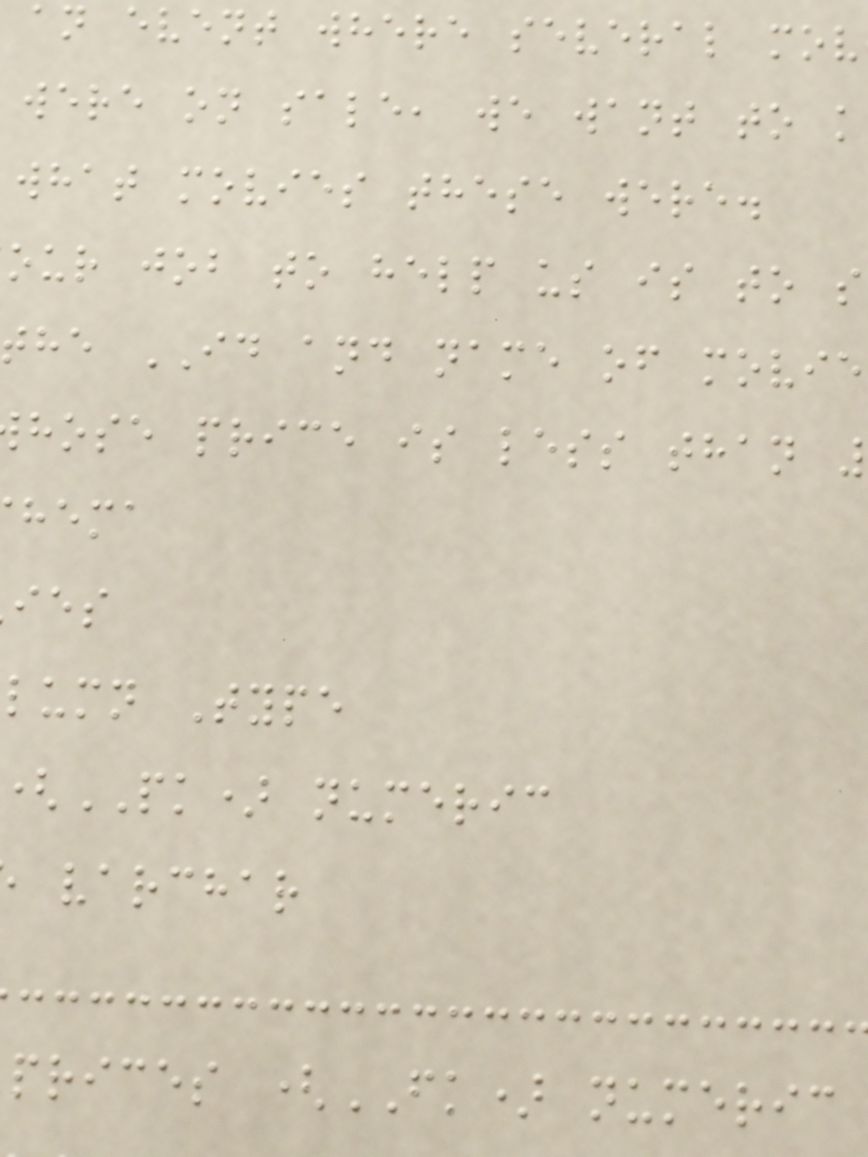an event where several mov
were on sale, we want to k
what movies these were.
our job to help us is to s
the ID and name of movie
hose price is less than
hema
lumn Type
PK) numeric
varchar
prices (FK) numeric
